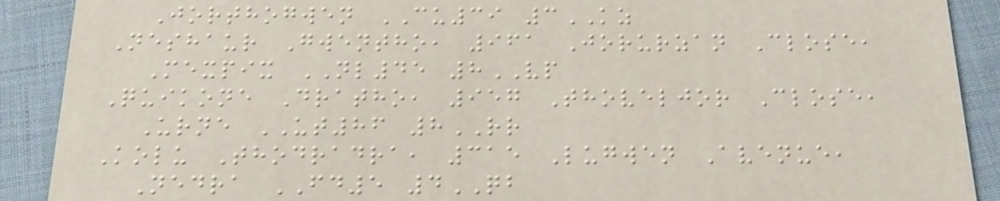Jorthogwen CU39 3KZ
Neshaur Gwentho, 961 Jorurzan Close,
Mexpix NL45 8VP
Quikone Dratho, 957 Thoveljor Close,
Urne UT86 8RR
Kolu Thodradra, 315 Lugwen Avenue,
Nedra FD5 4QB
